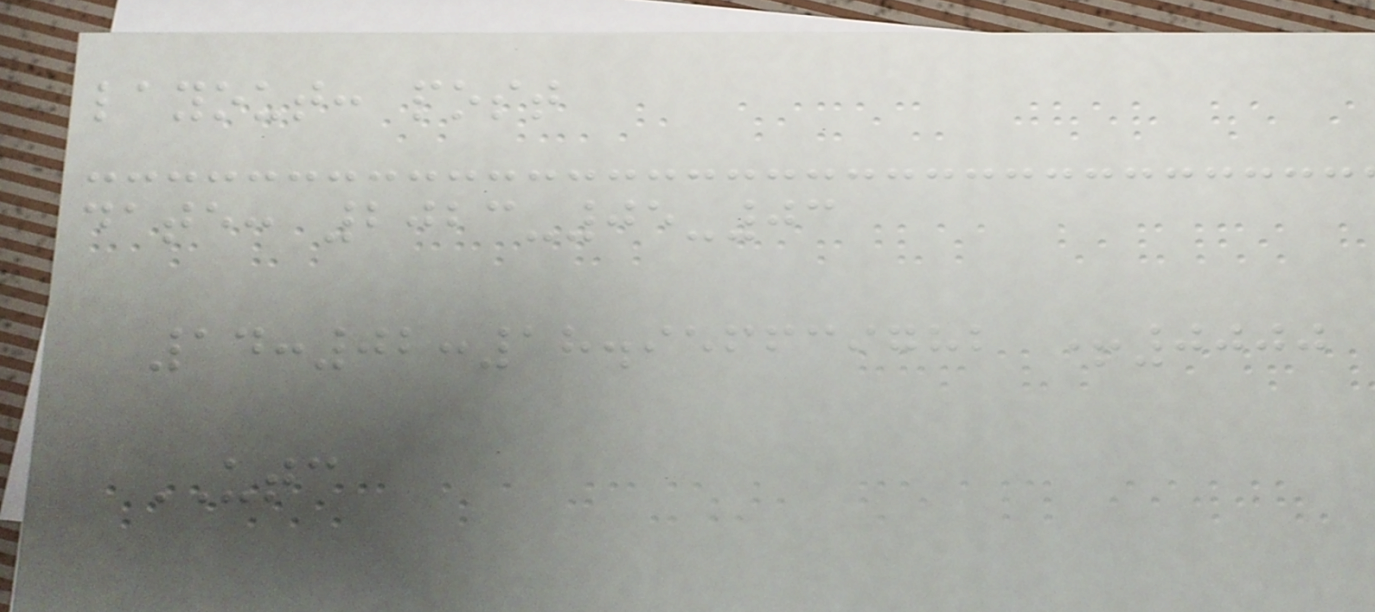layout: post
date: 2023-05-03
14:02:18.956639782 +0000
UTC
